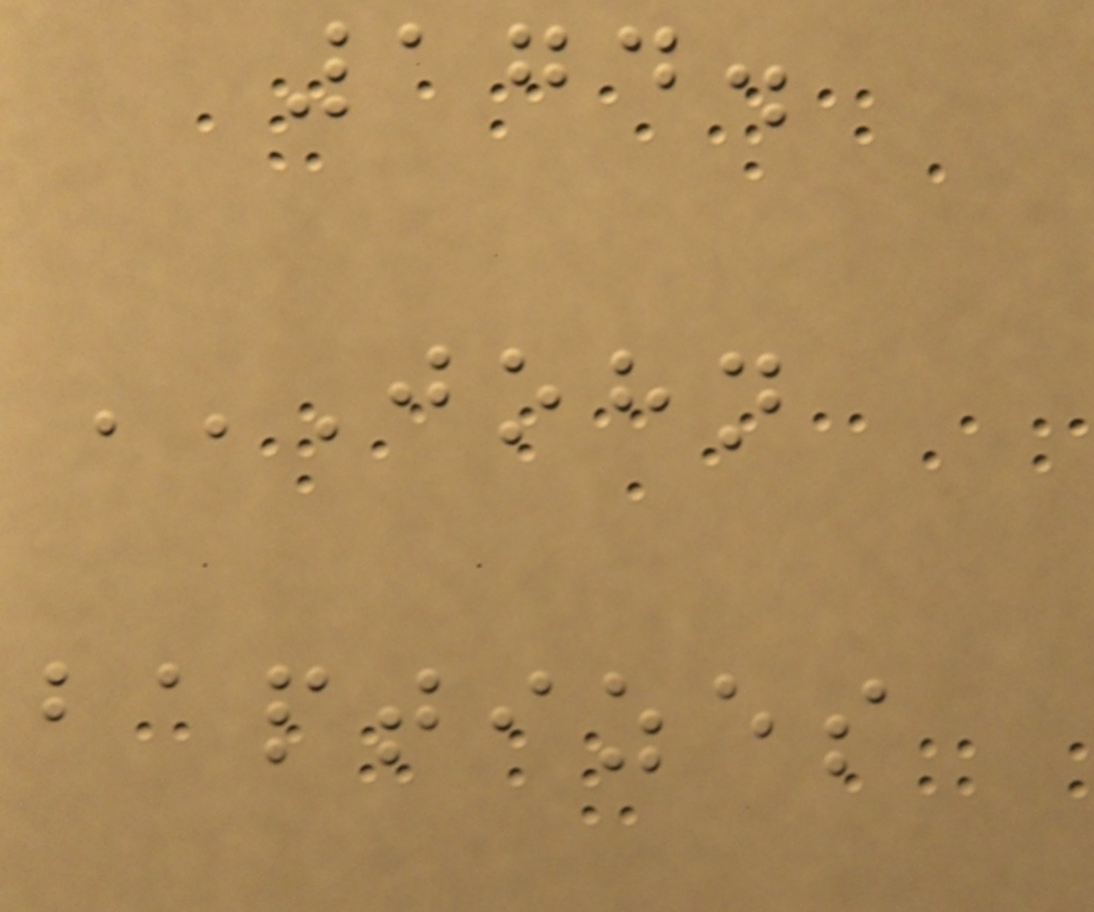174.
JOHN
BAPTIZES
